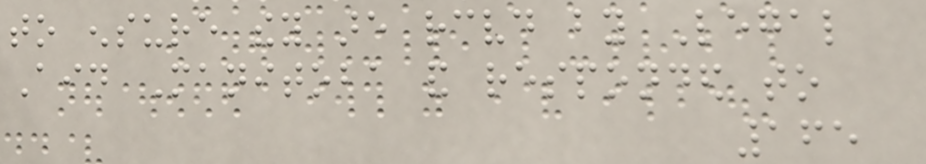to ensure they are received by Legal
Aid Manitoba and responded to
165
